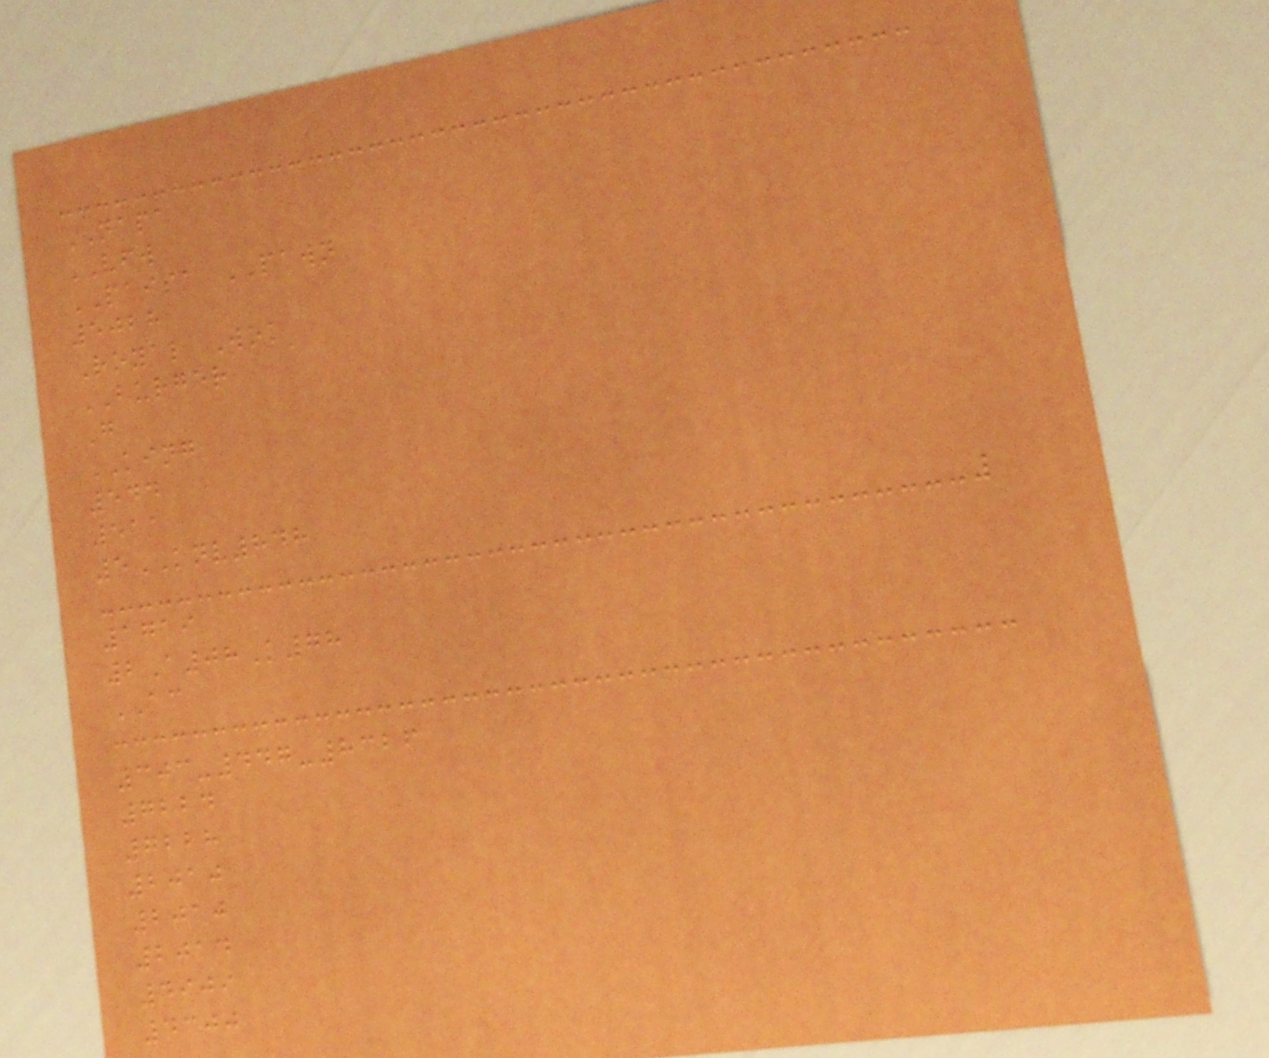NAPA
VFW
PAISA PAWN
5028
Royal Wok
BURGER
G
KING
544
511
5KNV848
1719
2A08K78
AC
303-447-8326
7224
7228
2010
2010
2014
4909
4300
